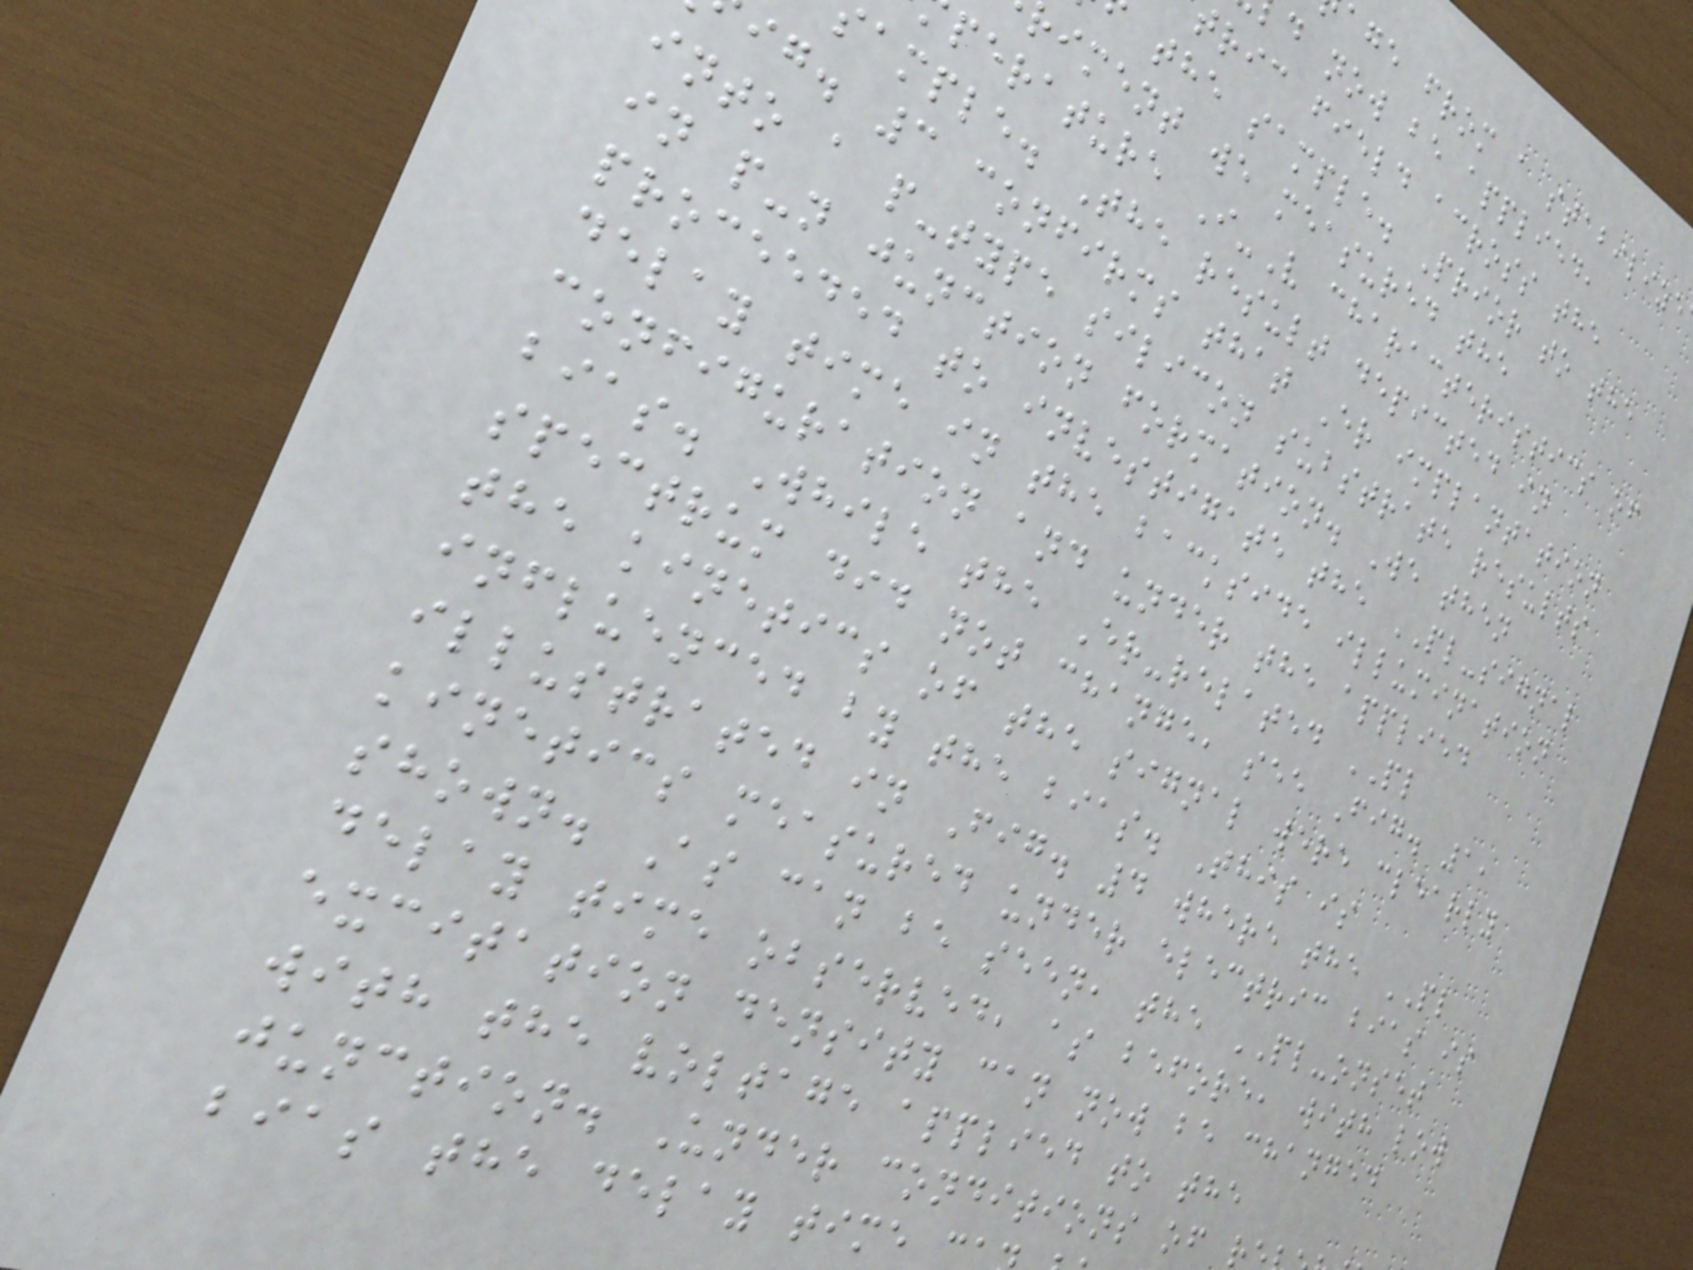age from a stabilize
d now be applied,
tric field across the
the sample. Prior to the
riment we measured the
perature I-V characteristics of
ample. The result depicted in
ig. 3 confirms that Er implantation
into a p-type silicon substrate results
in p-n junction formation. We then
proceeded to investigate the PL-signal
delay time in the backside illumination
configuration and under the applied
bias. While the Er-related PL
spectrum did not change, see Fig. 1,
the kinetics of the signal were clearly
influenced by the bias. This is
illustrated in Fig. 4 where the PL
kinetics measured under electric bias is
shown. As can be seen, the PL-onset
delay time observed, as before, with low
excitation density can now be changed
with the voltage applied to the
junction. Under conditions of r
bias the delay time c
